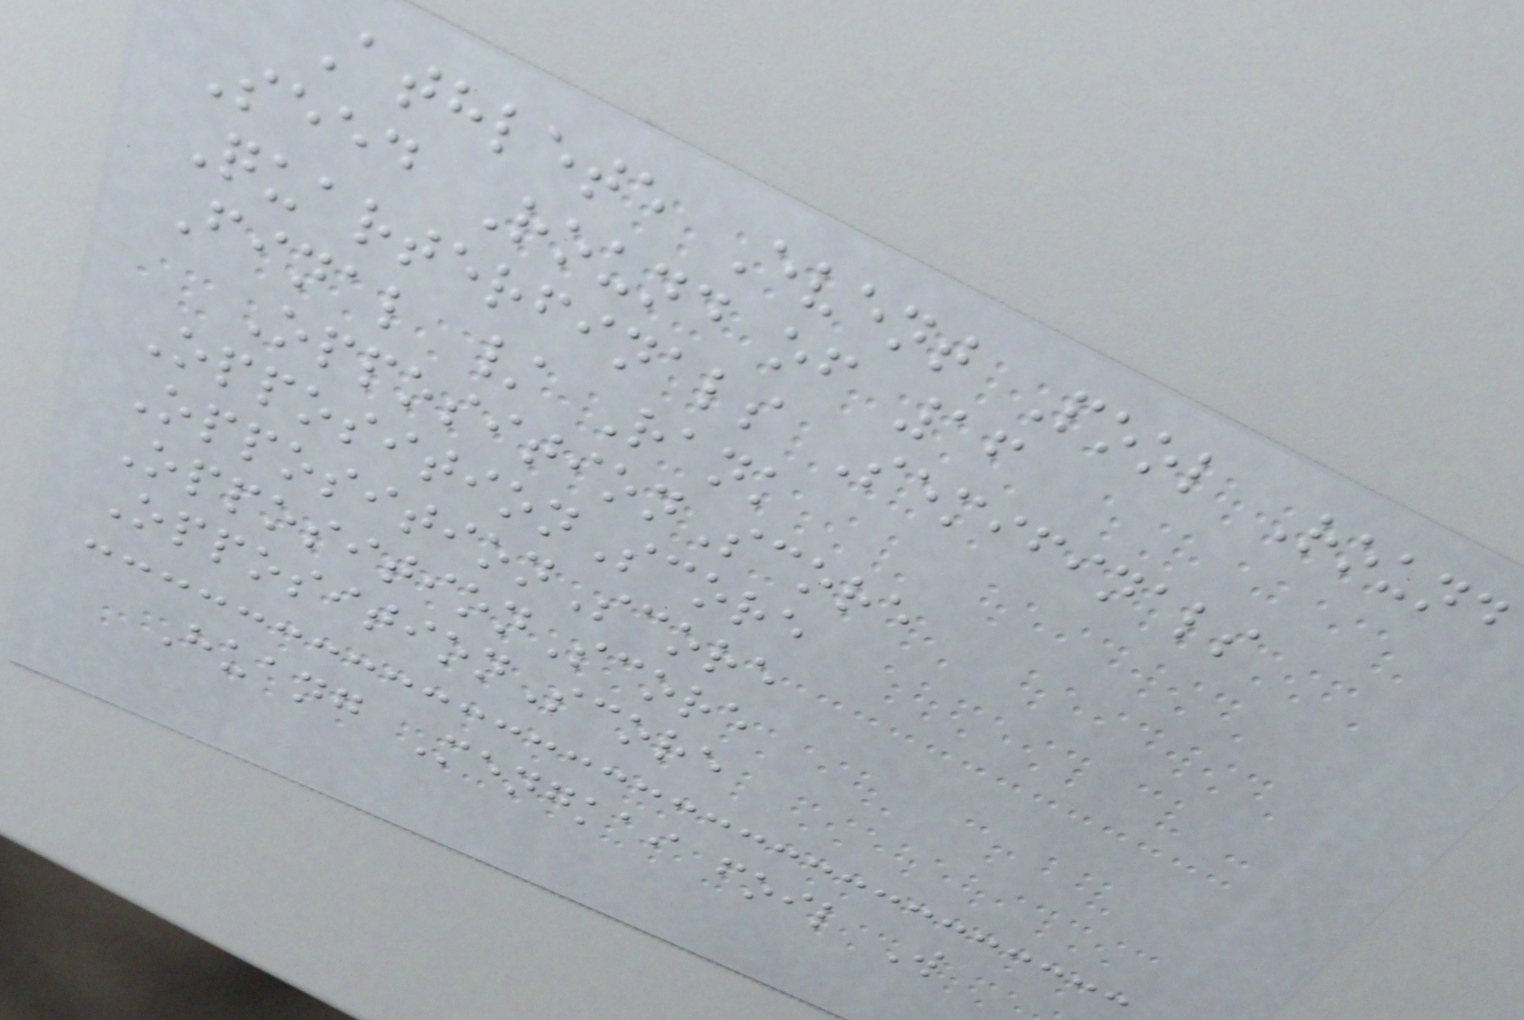Athlete Event Pool Round
Seed Round of 16
Quarterfinals Semifinals
Final / Rank
OppositionScore
OppositionScore
OppositionScore
OppositionScore
OppositionScore
Huang Mengkai foil W
